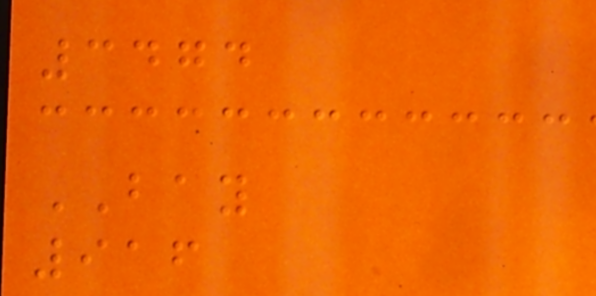3474
BAY
916
